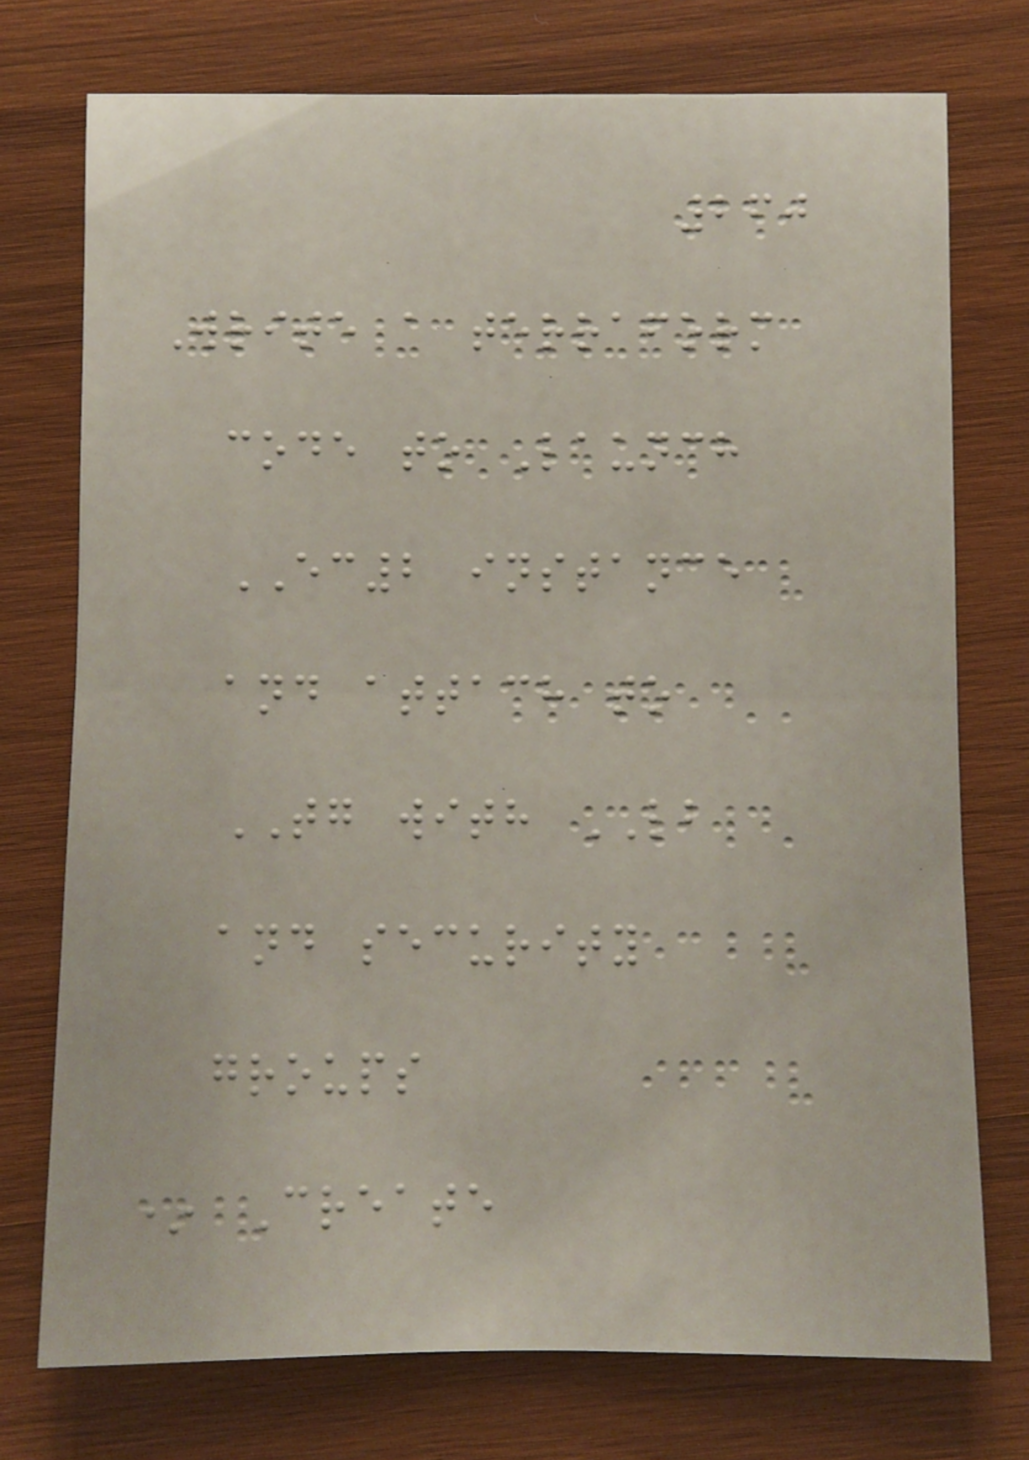260
Write a terraform
code to Launch
EC2 instance
and attach to
TG with LB
and security
groups
* Create
